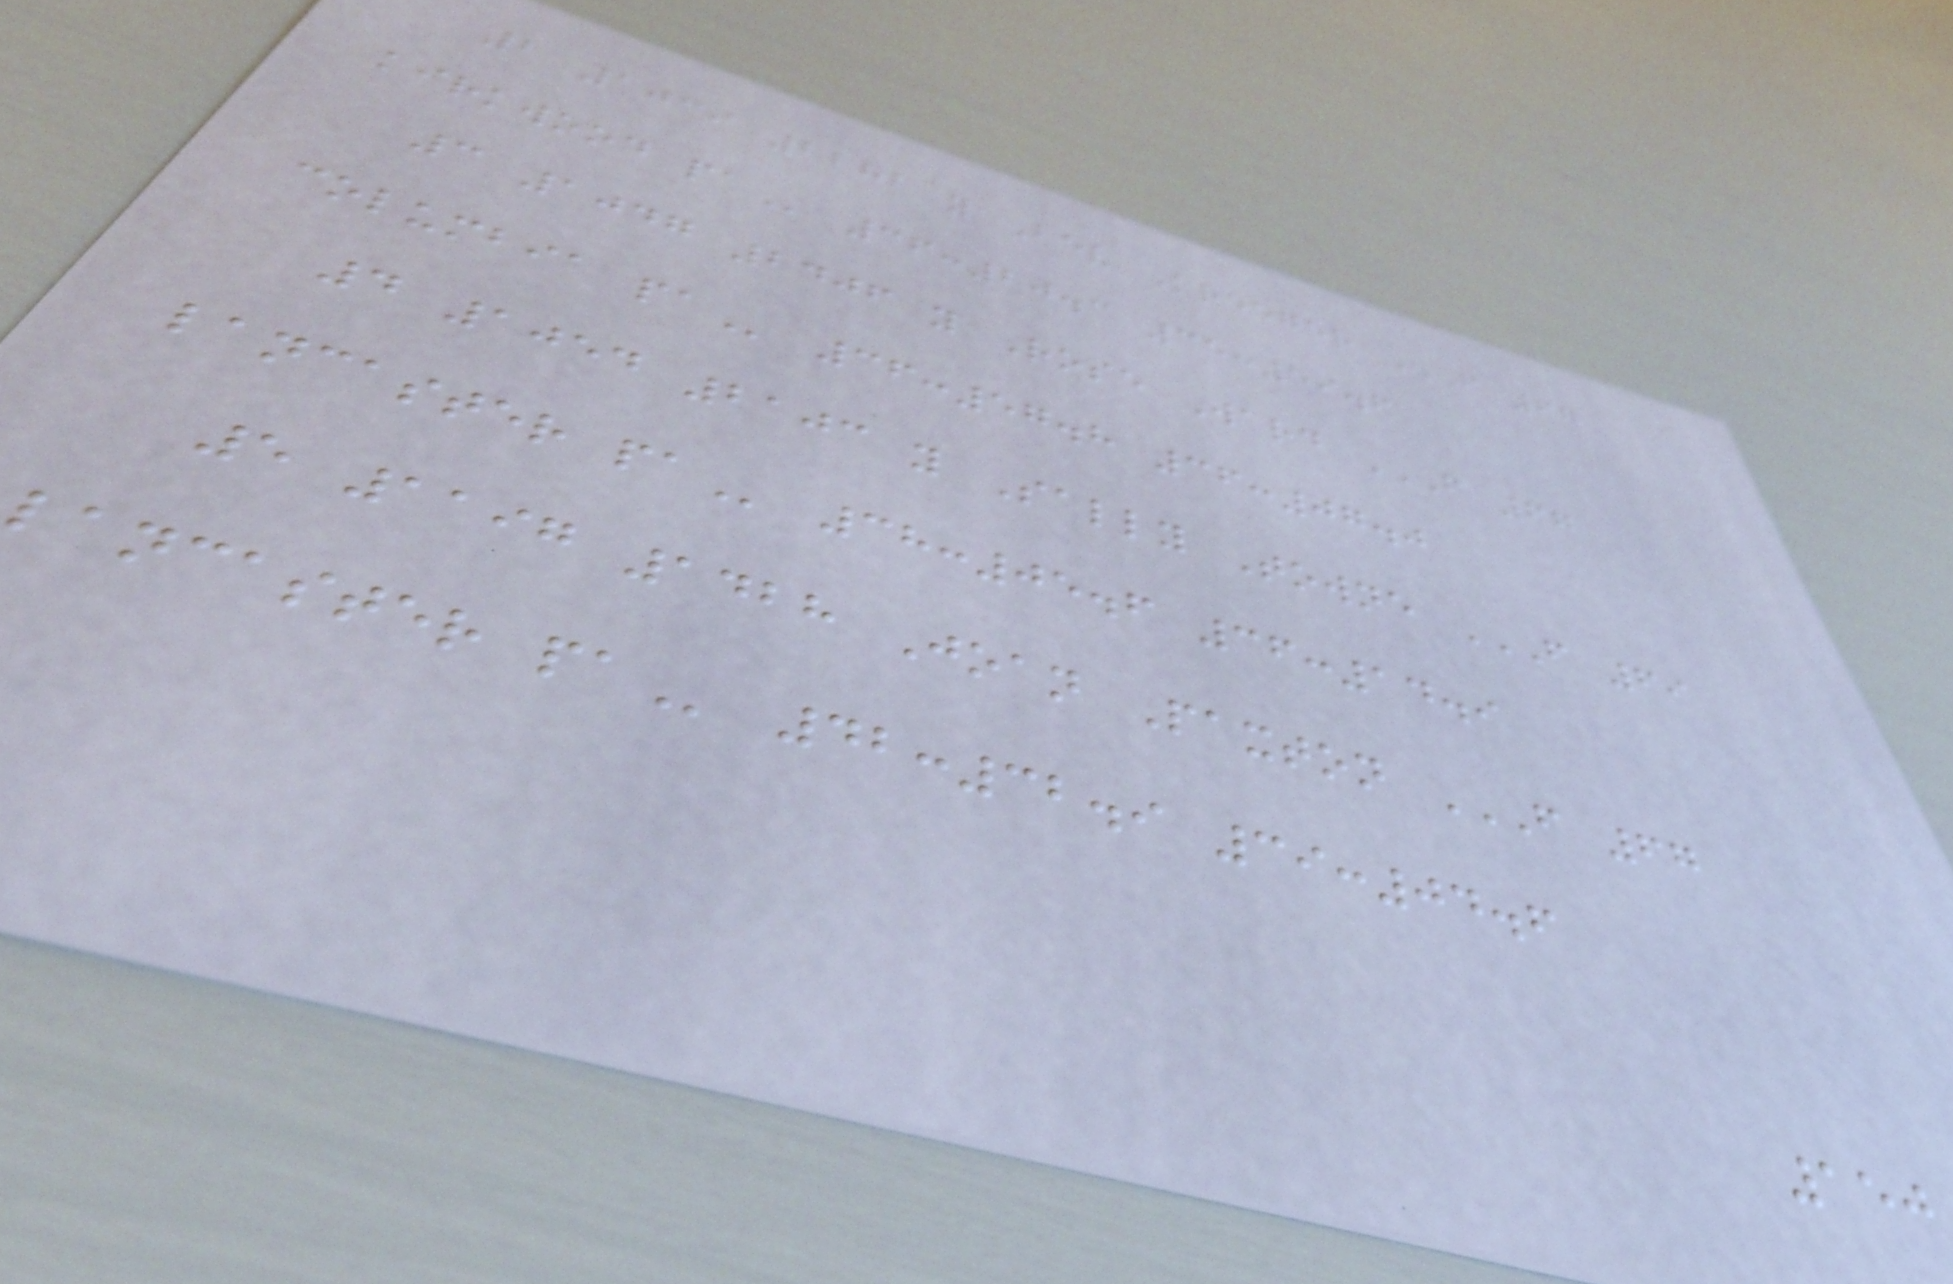2 1039 2282 y Bev Kreeger F 67
KIRKWOOD PA 36:20.3 35:59.6
3 1047 2406 y Rose Ward F 67
COLUMBIA PA 36:57.8 36:07.0
4 1054 2103 y Sally Towne F 69
LANCASTER PA 38:05.6 36:14.9
5 1197 1428 Joan Paxton F 67
LANCASTER PA 42:32.9 39:04.6
150
